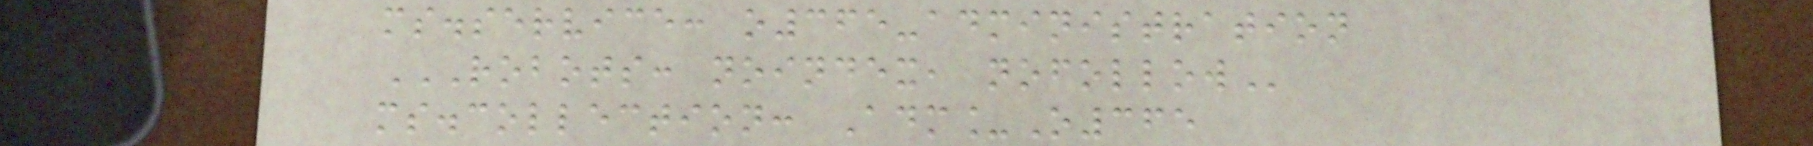ms.service: o365-administration
ROBOTS: NOINDEX, NOFOLLOW
ms.collection: Adm_O365
